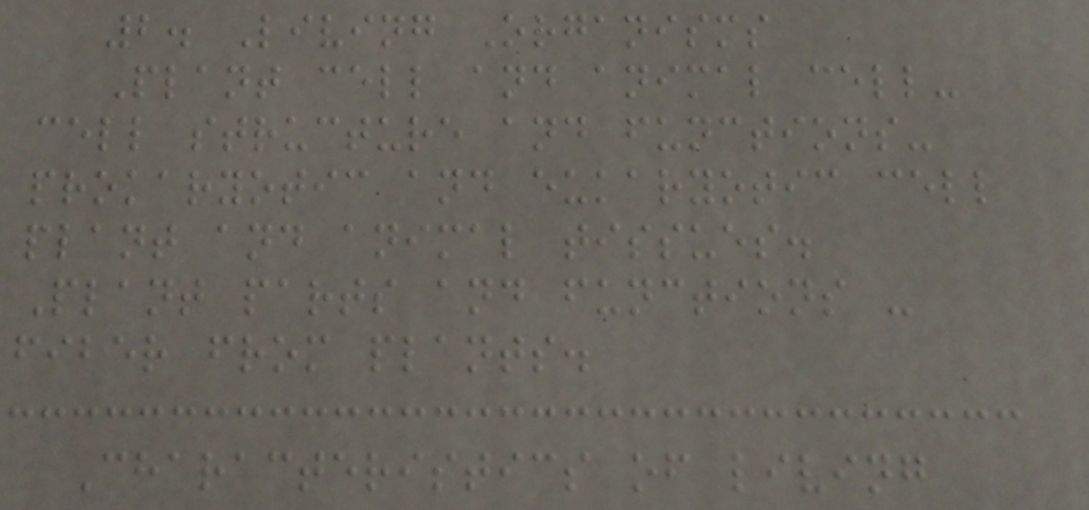2. Living Organisms
Plant cell and animal cell-
cell structure and functions-
prokaryotic and eukaryotic cell
plant and animal tissues.
Plant parts and functions -
fiber from plants.
Characteristics of living
